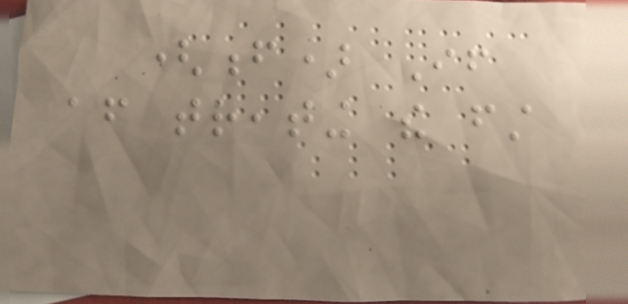(f) If
after treating the first
